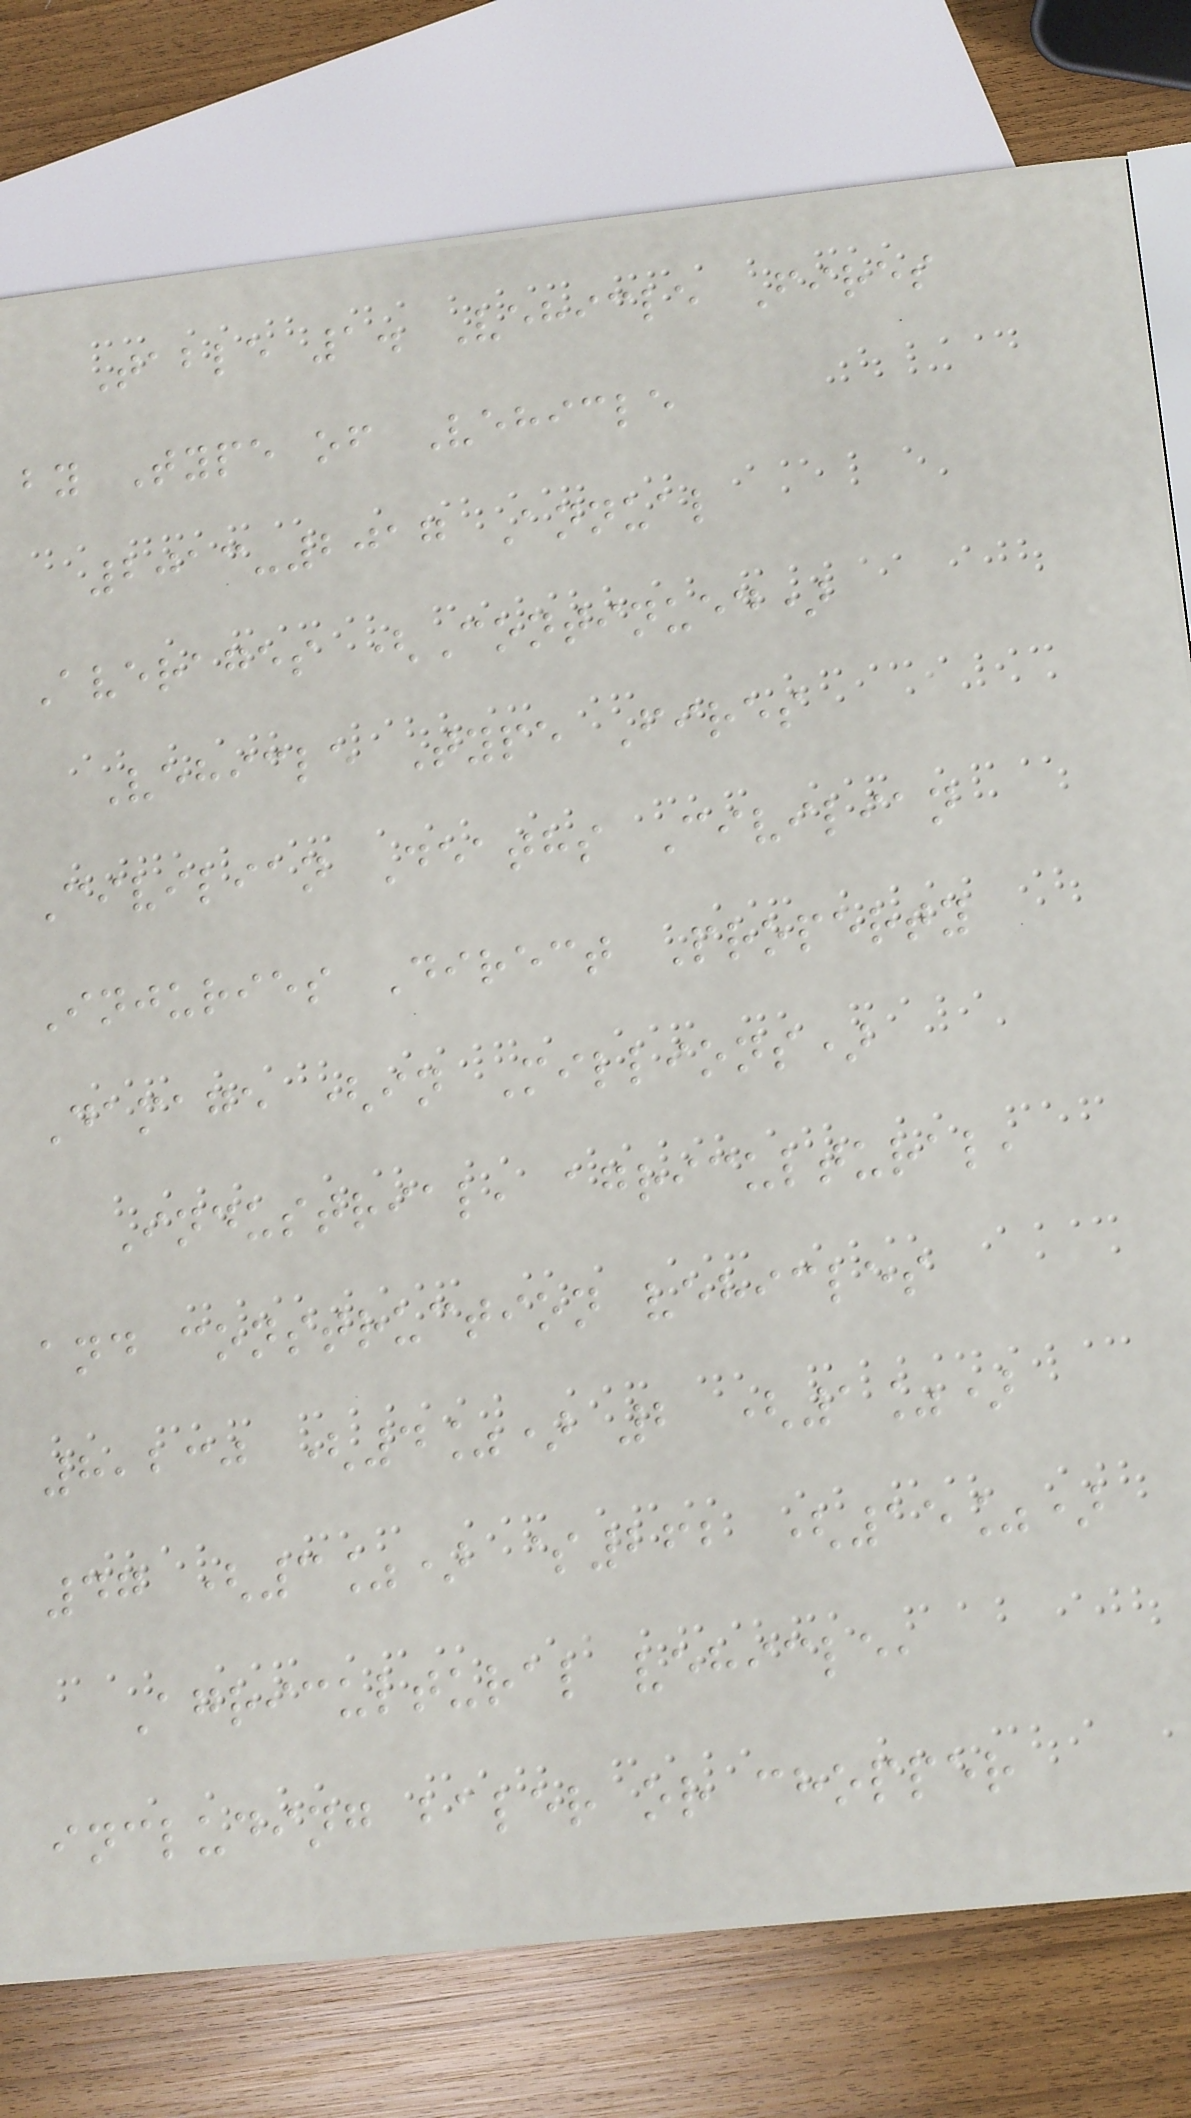Table 1. Vehicle Fires
by Type of Vehicle
2013-2017 Annual
Averages (Continued)
Vehicle Type Fires
Civilian Deaths Civilian
Injuries Direct Property
Damage (in Millions)
Industrial, agricultural,
and construction vehicles
8,230 (4%) 2 (1%)
47 (3%) $262 (15%)
Agricultural vehicle,
including baler or chopper
